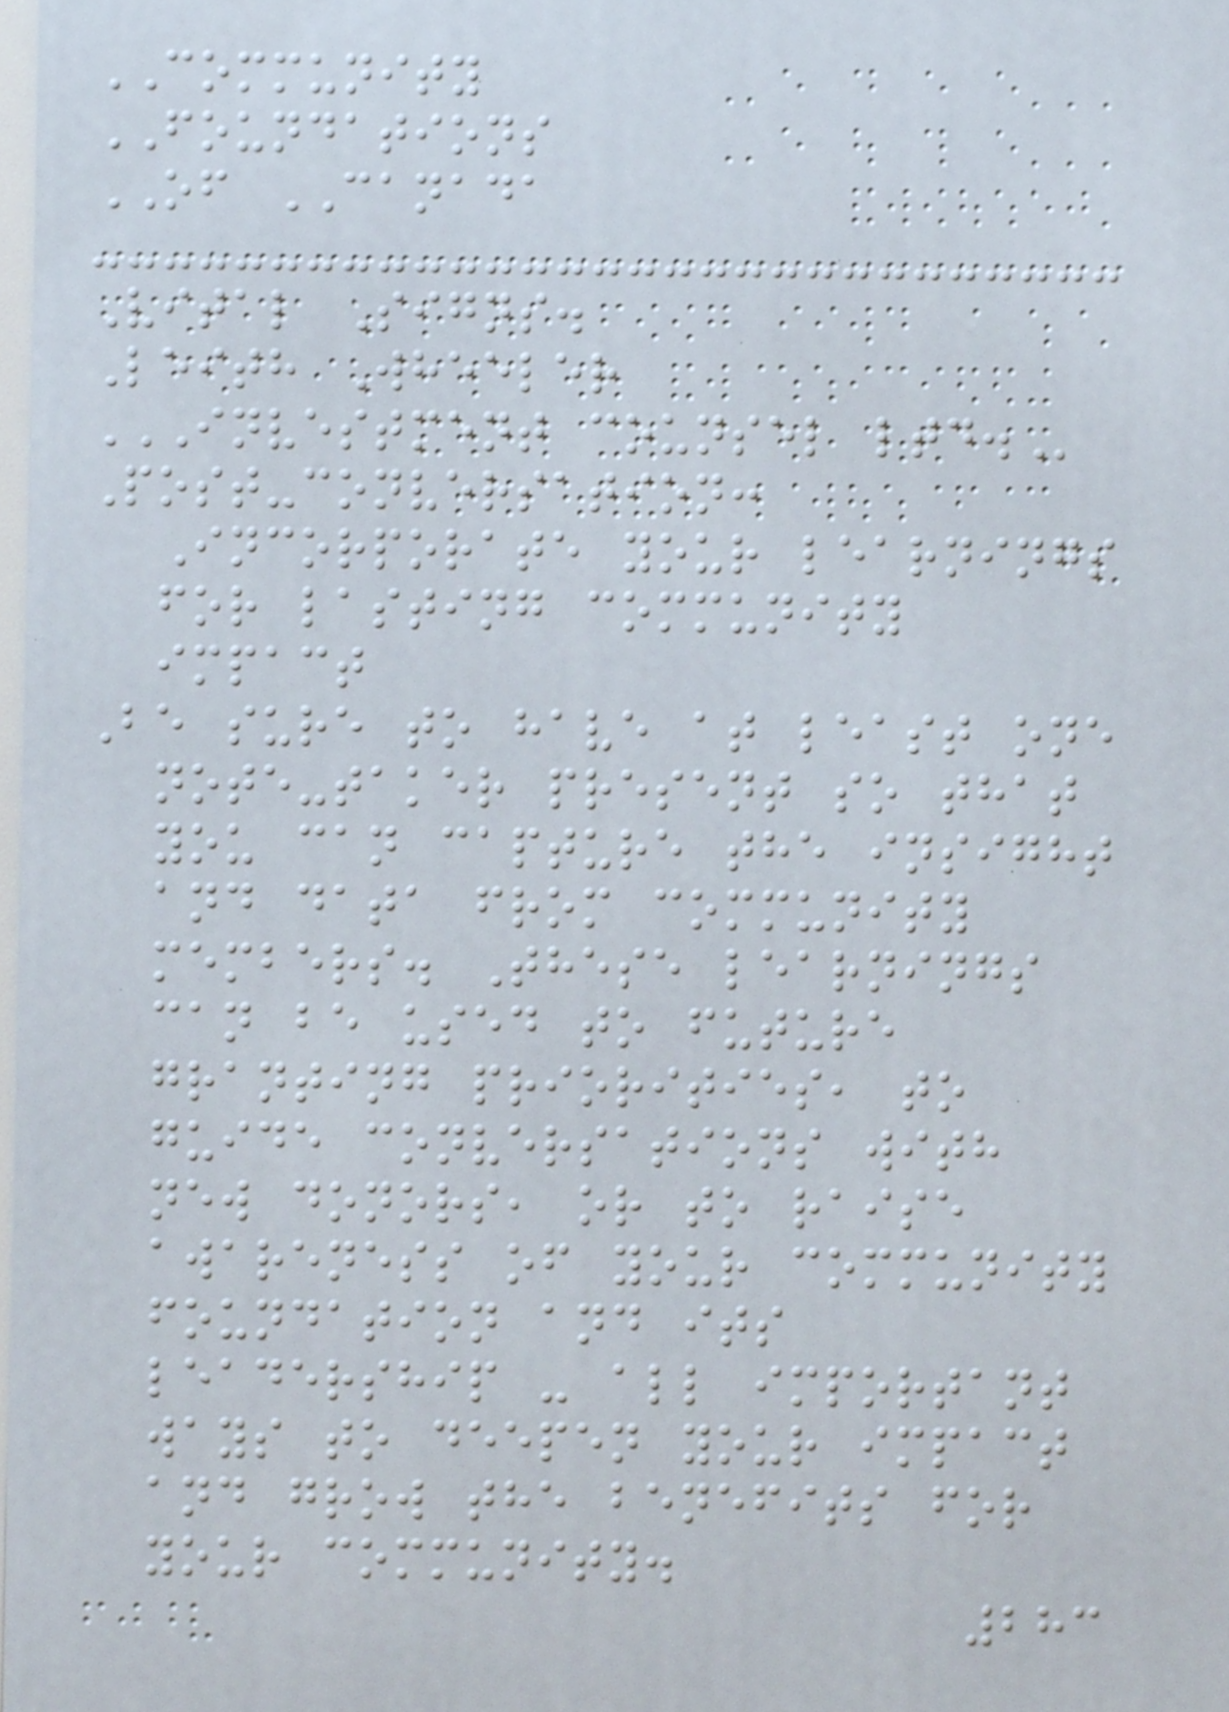COMMUNITY
FOUNDATIONS
OF CANADA
Vital Signs.
Leith Wheeler
INVESTMENT COUNSEL LTD.
Post-conversation:
Incorporate your learnings
for lasting community
impact
Be sure to have at least one
note-taker present so that
you can capture the insight
and data from community
members. These learnings
can be used to future
granting priorities, to
guide conversations with
new donors, or to raise
awareness of your community
foundation and its
leadership - all important
ways to deepen your impact
and grow the benefits for
your community.
283
